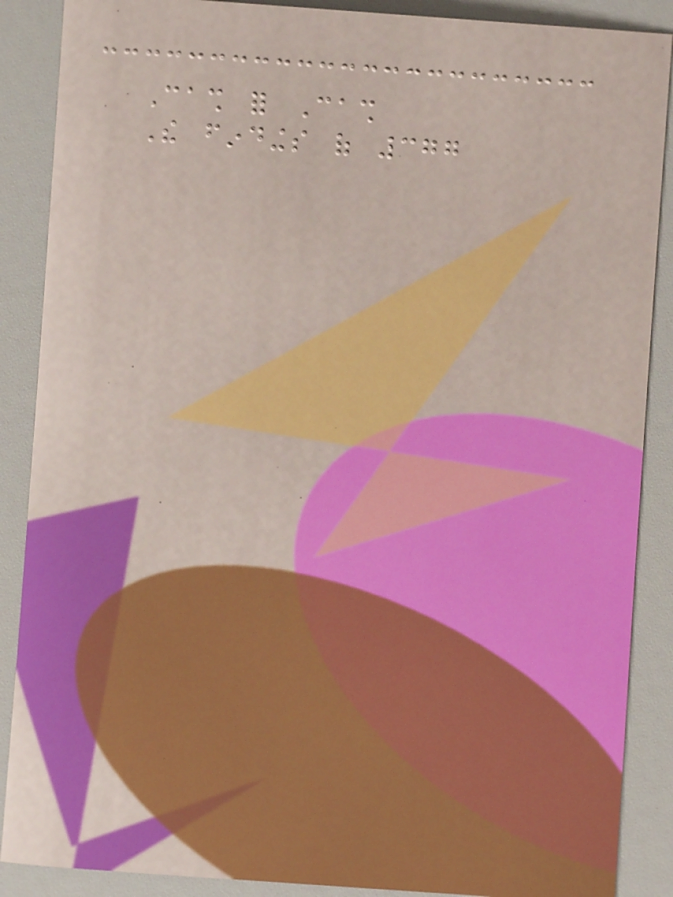Cash for Cash
The findings of 377
